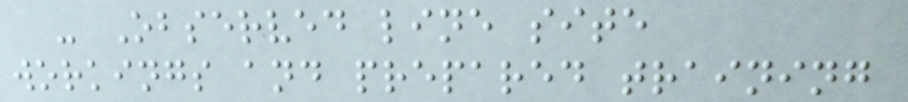- Observed line site
workings and prepared training
